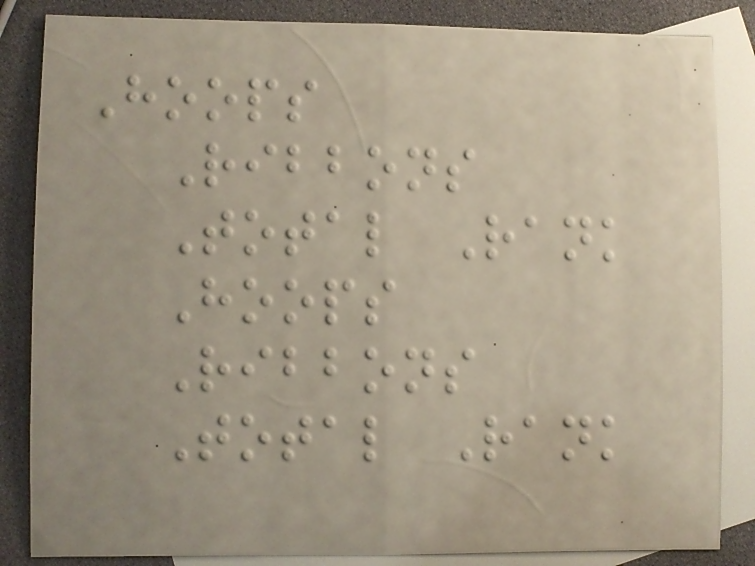Hoops
Ribbons
Total Rank
Hoops
Ribbons
Total Rank
